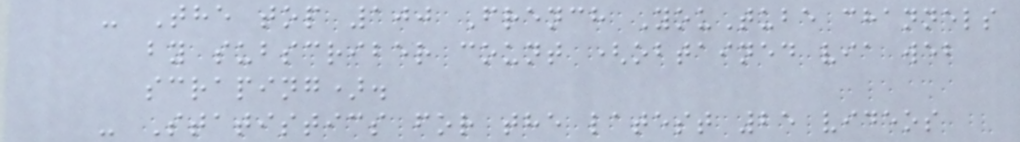- The top 100 French YouTube channels
by subscriber count (obtained via web
scraping).
- Statistics for the latest 25 videos
